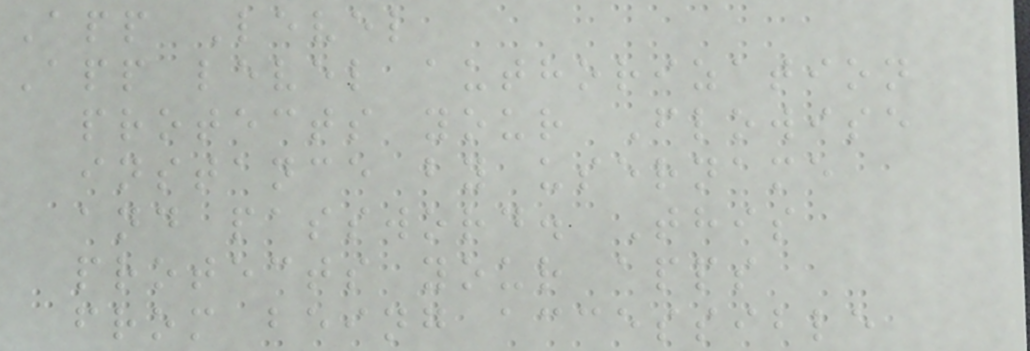App Level
App level authorization
protects your Flowise
instance by username
and password. This
protects your apps
from being accessible
